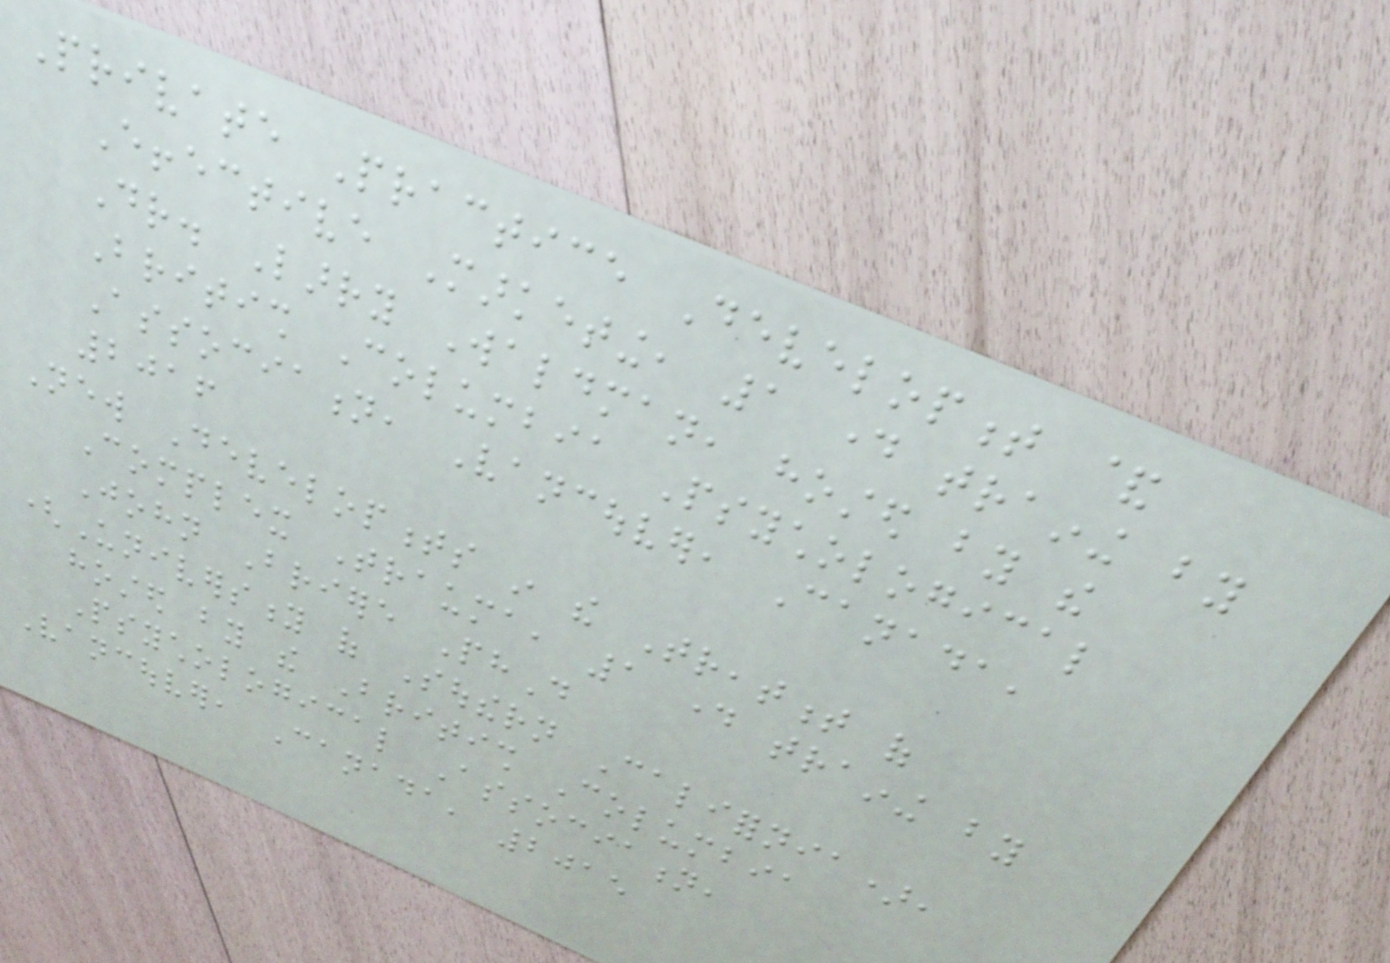Private Practice Development &
Effective Marketing, 1 day training by
Dr. Larry Waldman, hosted by the
British Columbia Psychological
Association, Vancouver, Canada,
2016
New Developments in the Treatment of
Complex Trauma, 1 day training by
John Briere PhD
(University of Southern California),
hosted by the British Columbia
Psychological Association,
Vancouver, Canada, 2015
